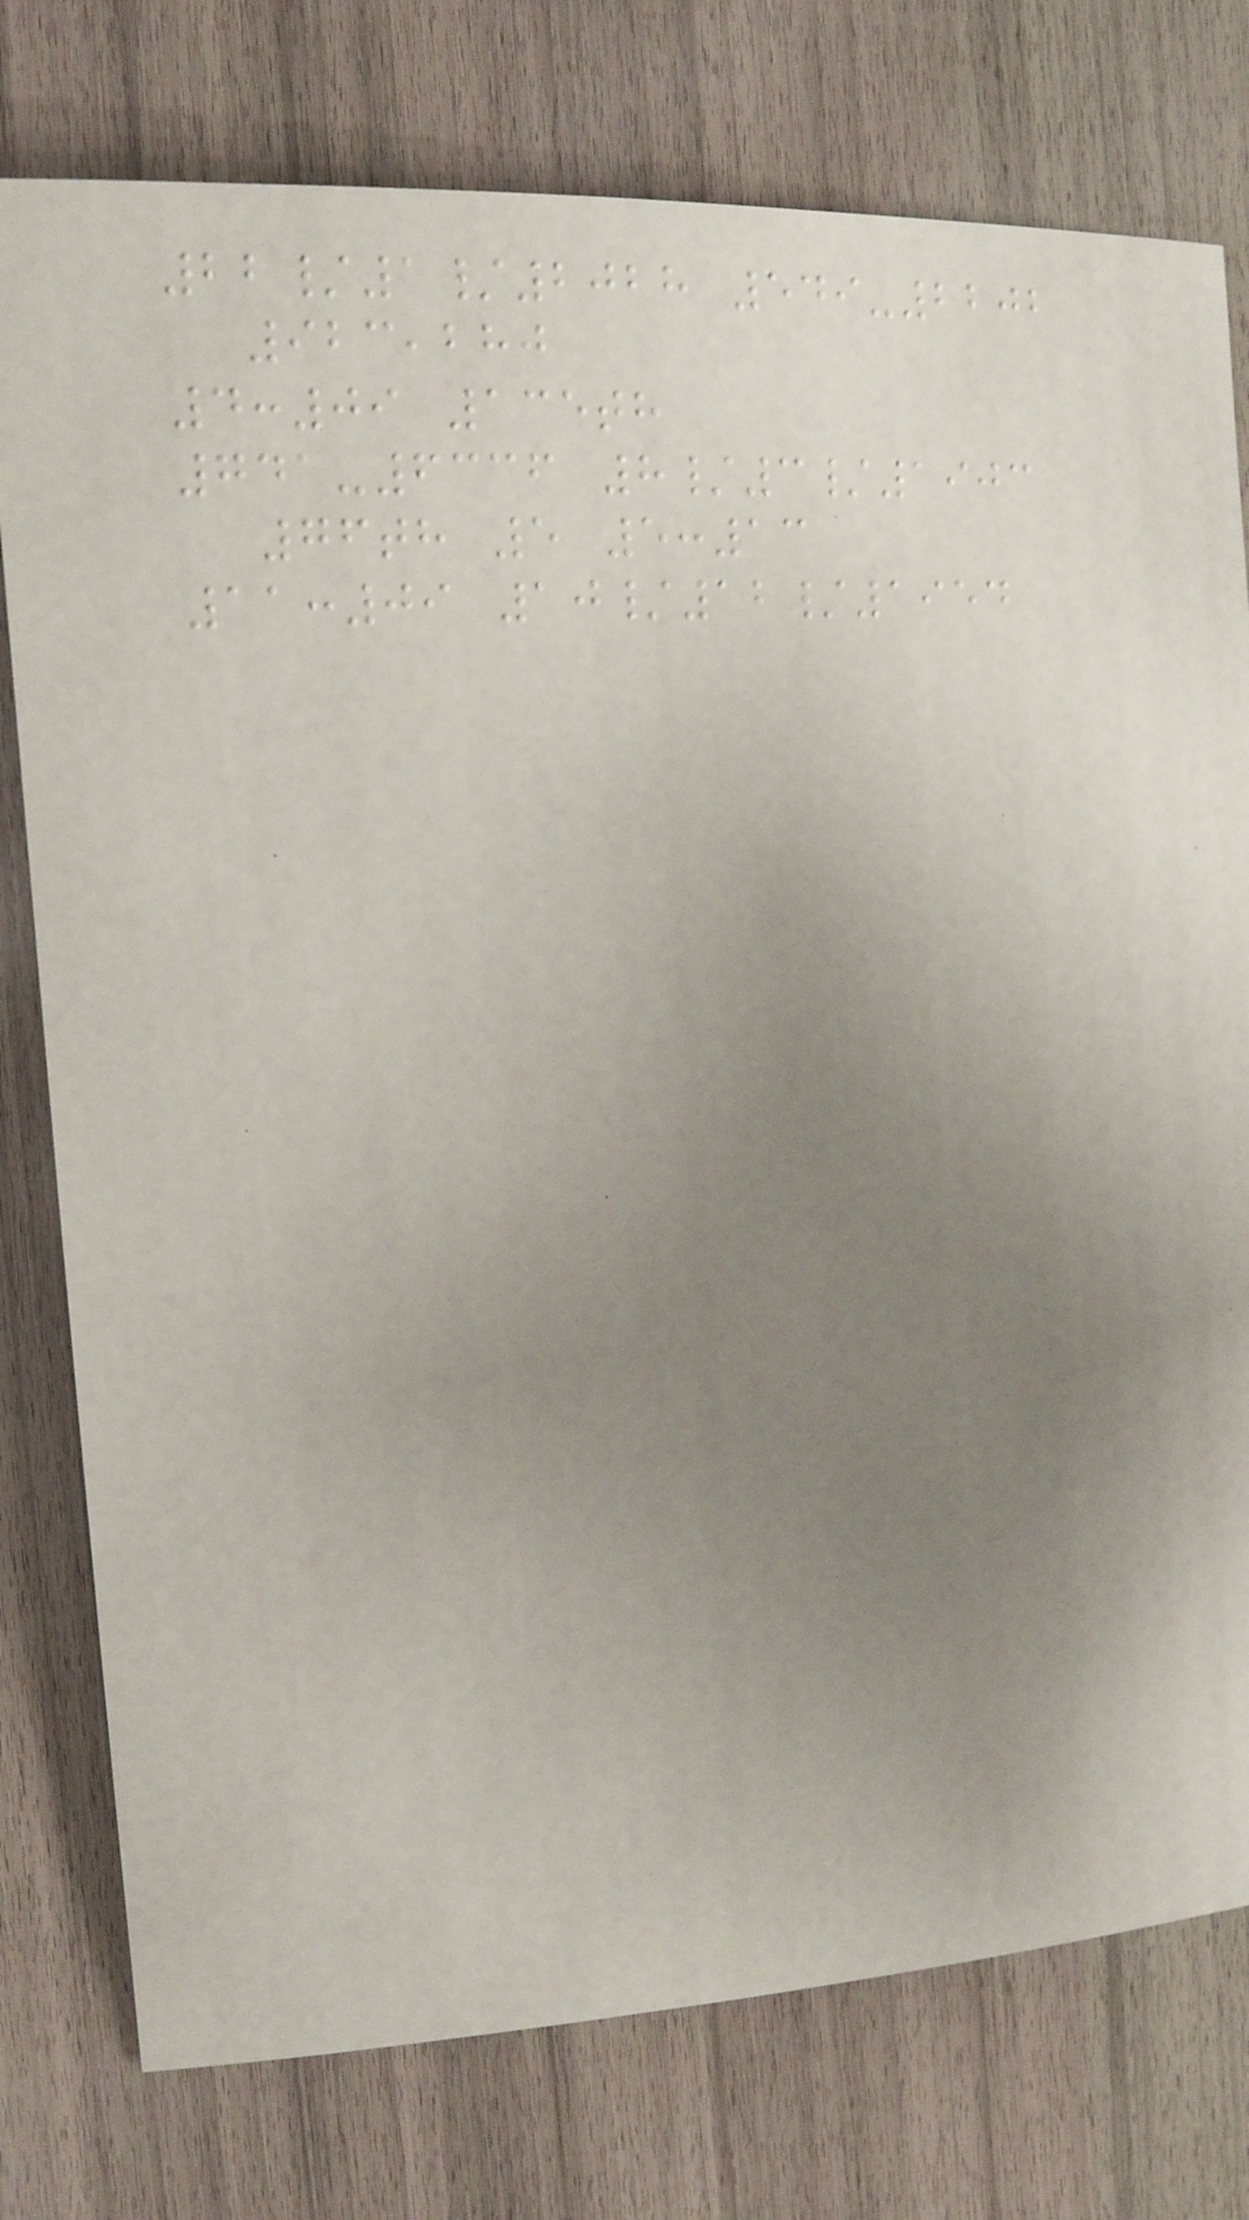22/1/2028 549-2202
923,280
4:09 135th
741-6336 8/3/1903
76th 5 5:13
11:09 10/12/1954
